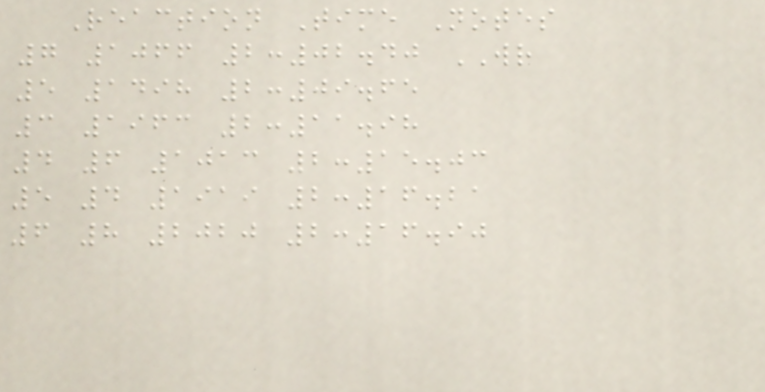Reaction Time Notes
7 1066 2:02.40 WR
5 1498 2:09.65
3 1963 2:11.98
4 6 1013 2:15.03
5 4 1919 2:16.21
6 8 2020 2:16.90
